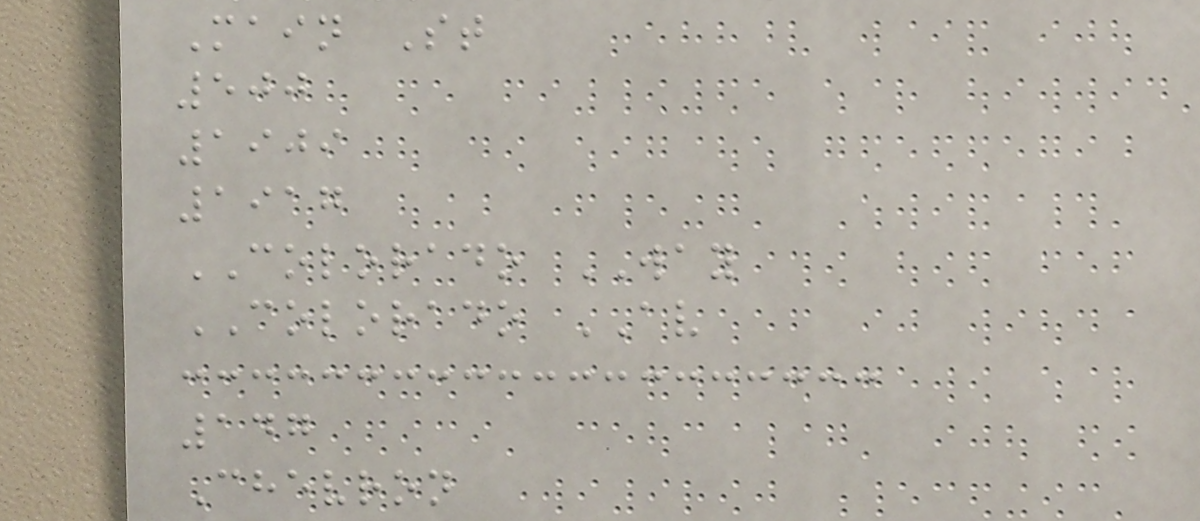Main St
500
1909
1917
COLORADO WAY
COLORADO AV
147
Chevron
